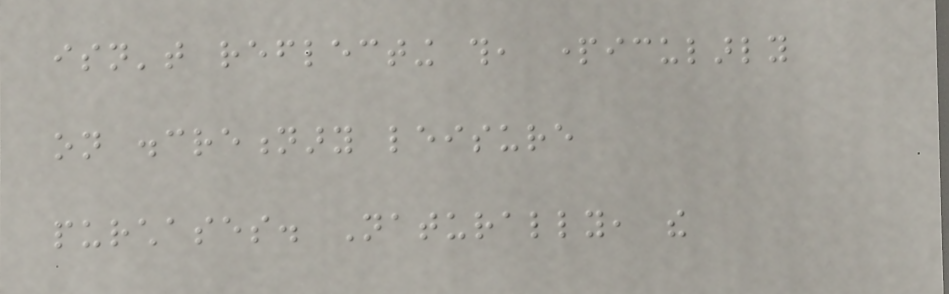isn't reflecting this, particularly
on discretionary leisure
purchases. Naturally, the
